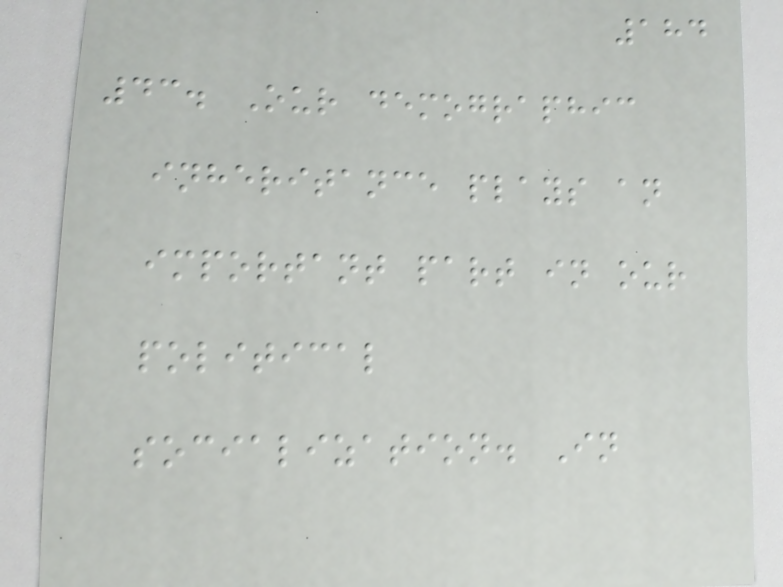184
43. Our demographic
inheritance plays an
important part in our
political
socialization. In
